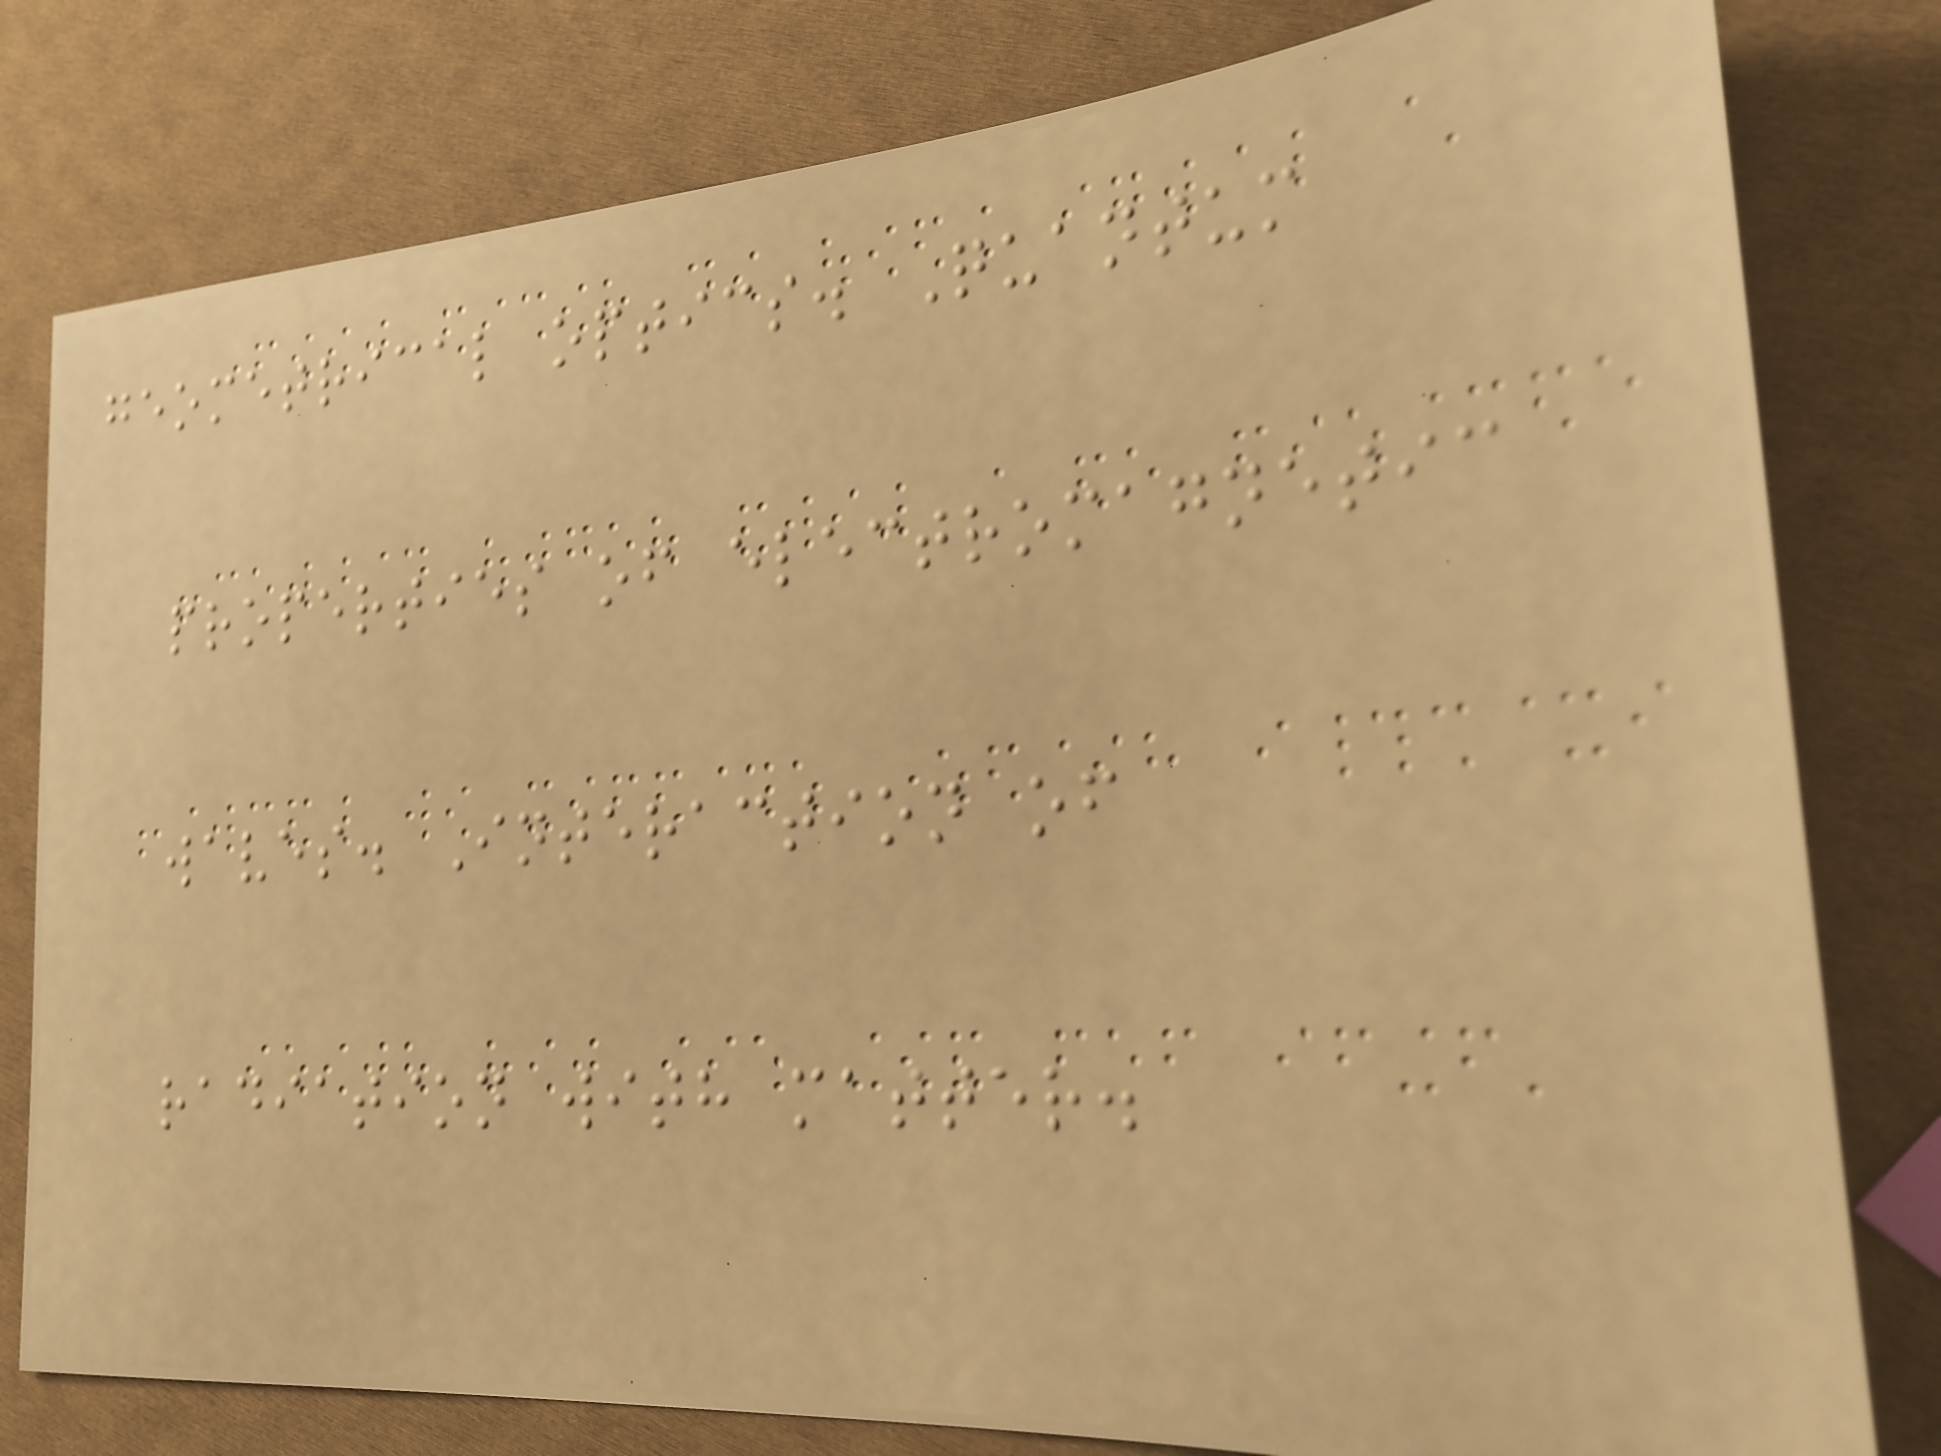geometrical optics. Quantum
properties of electromagnetic
waves. Interaction of
radiation with matter.
